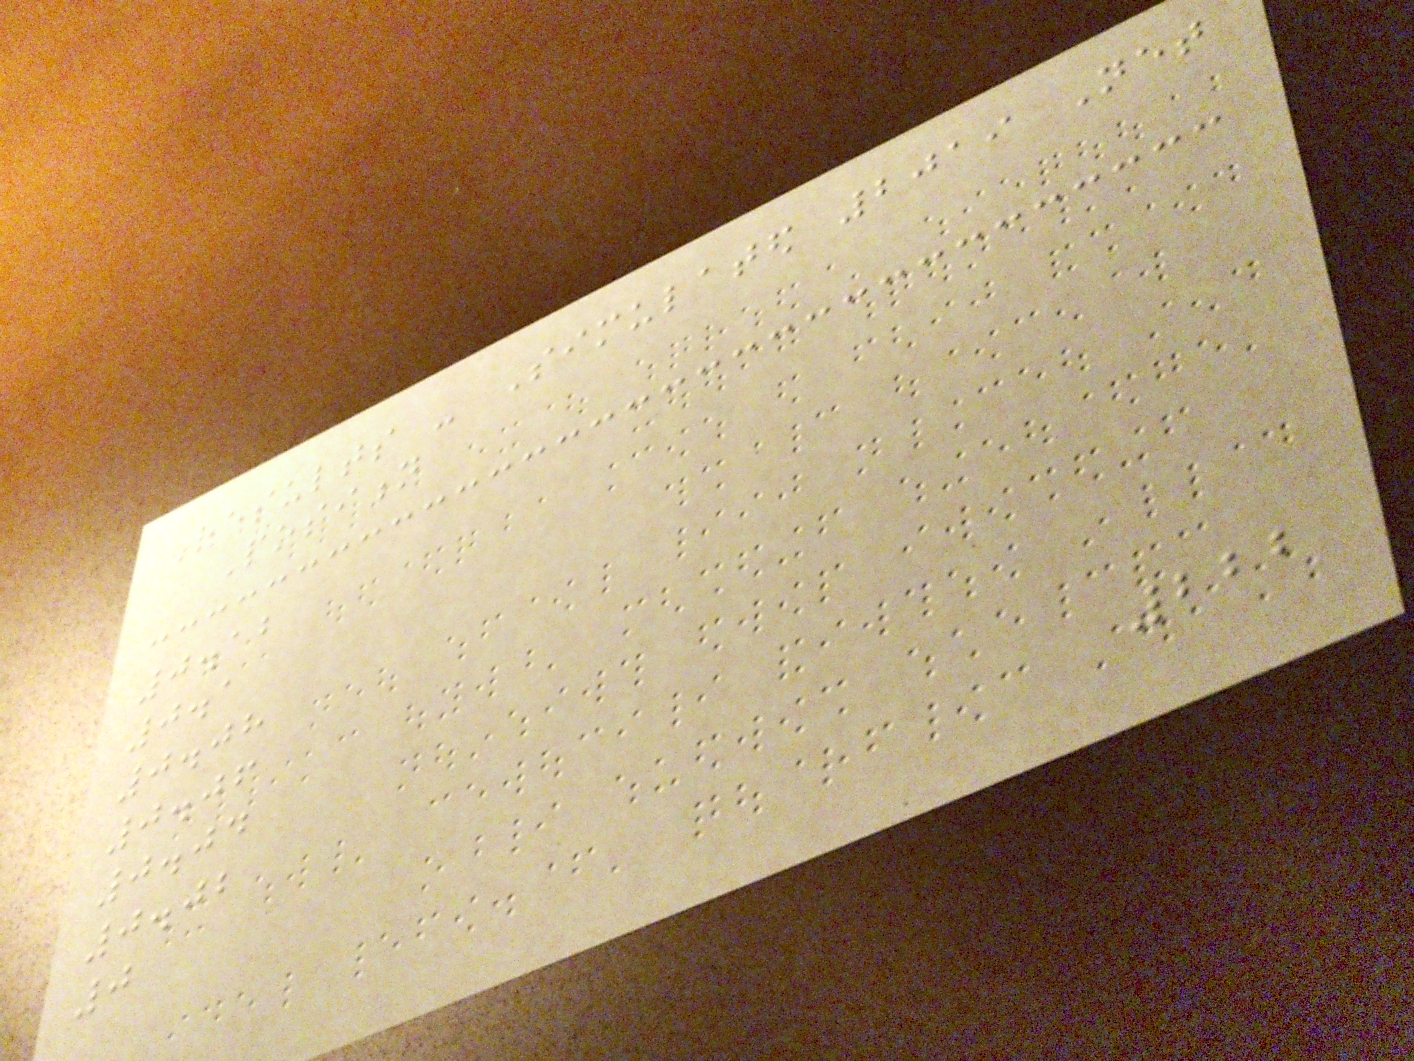Results - Simulated 2019 Net
Position
0.12
0.1
0.08
0.06
0.04
0.02
0
222
